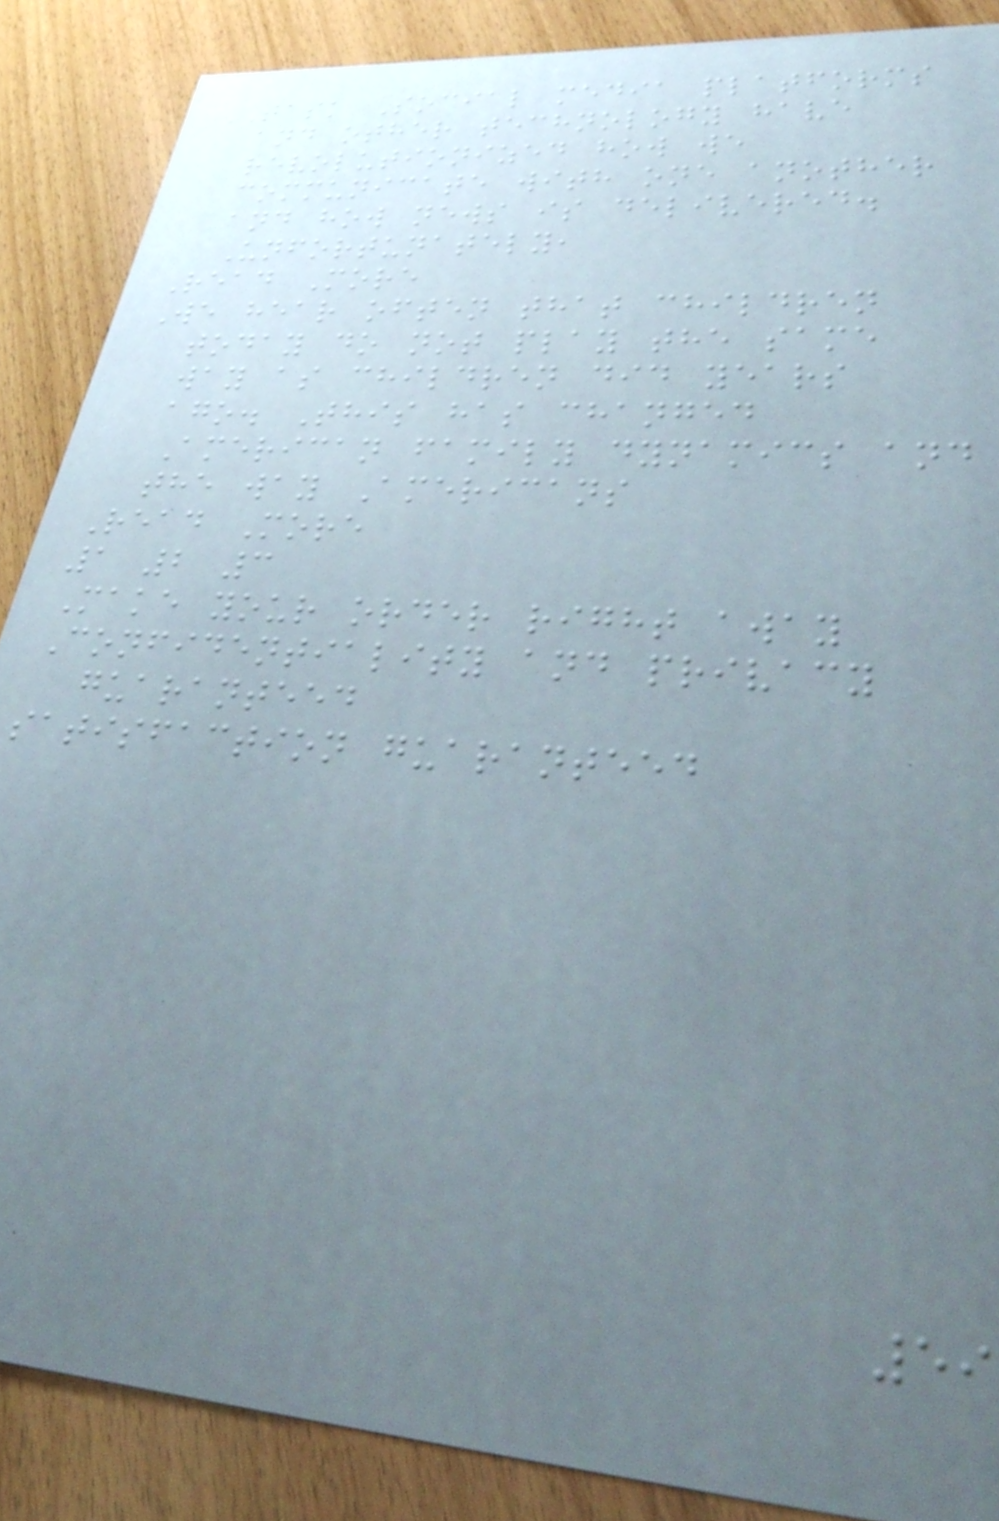TASK Social media platforms
and other technology have
revolutionized how we
communicate with one another
and how news is delivered.
Unfortunately,
Read More
We hear often that children
today do not play the same
way as children did years
ago. This has changed
American family dynamics and
the way Americans
Read More
1 2 3
Make your order right away
Confidentiality and privacy
guaranteed
satisfaction guaranteed
59
